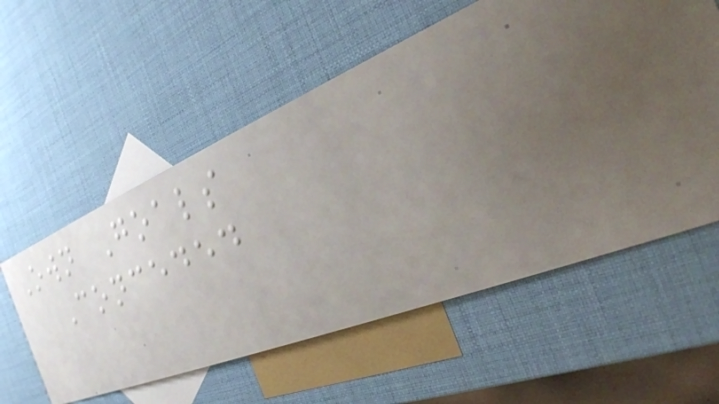Own Goals
Conceded
